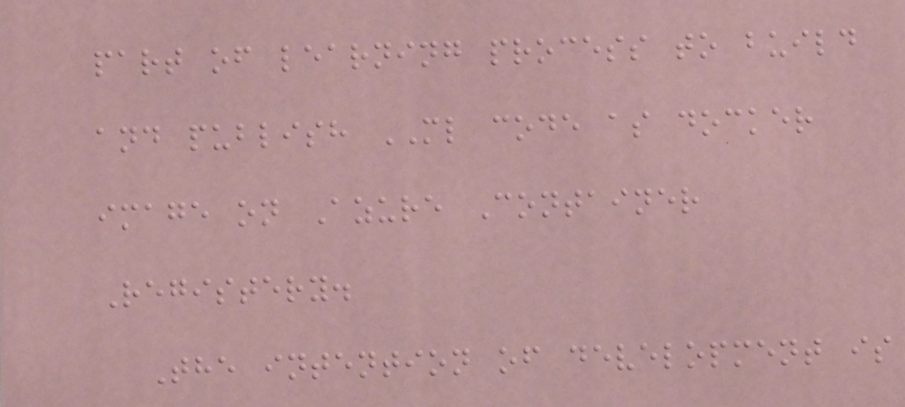part of learning process to build
and publish ML code as docker
image on Azure Container
Registery.
The intention of development is
